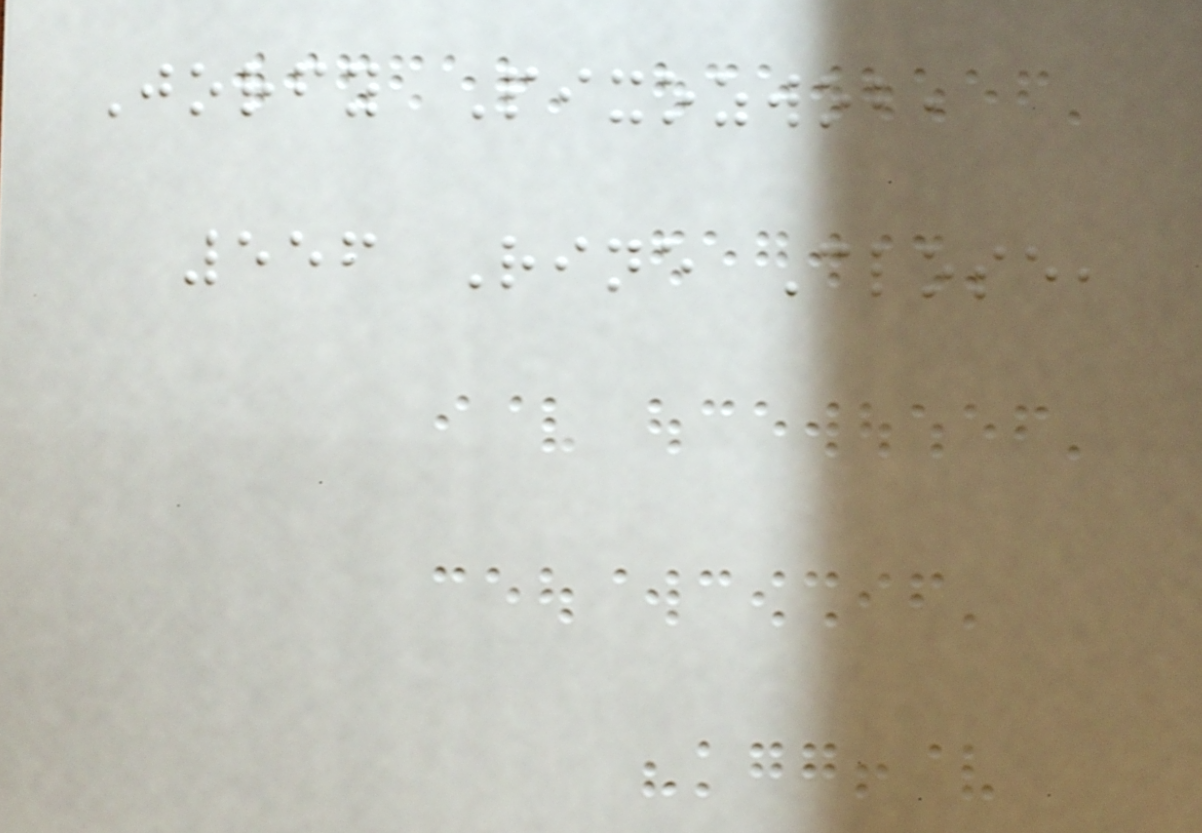Jorfy Pixozwob,
556 Rine Close,
